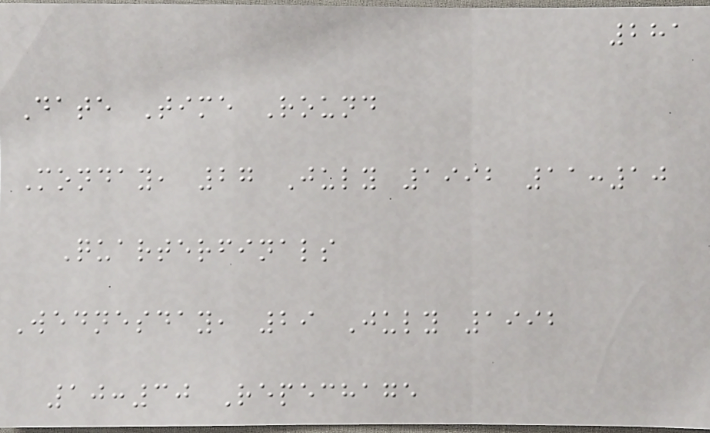281
Date Time Round
Monday, 27 July 1992 11:10
Quarterfinals
Wednesday, 29 July 1992
10:30 Repechage
